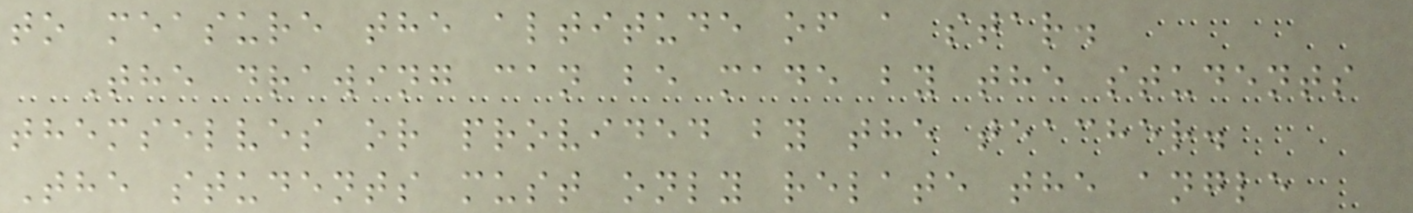to measure the altitude of a star.
The drawing can be made by the students
themselves or provided by the teacher.
The students must only relate the angle
